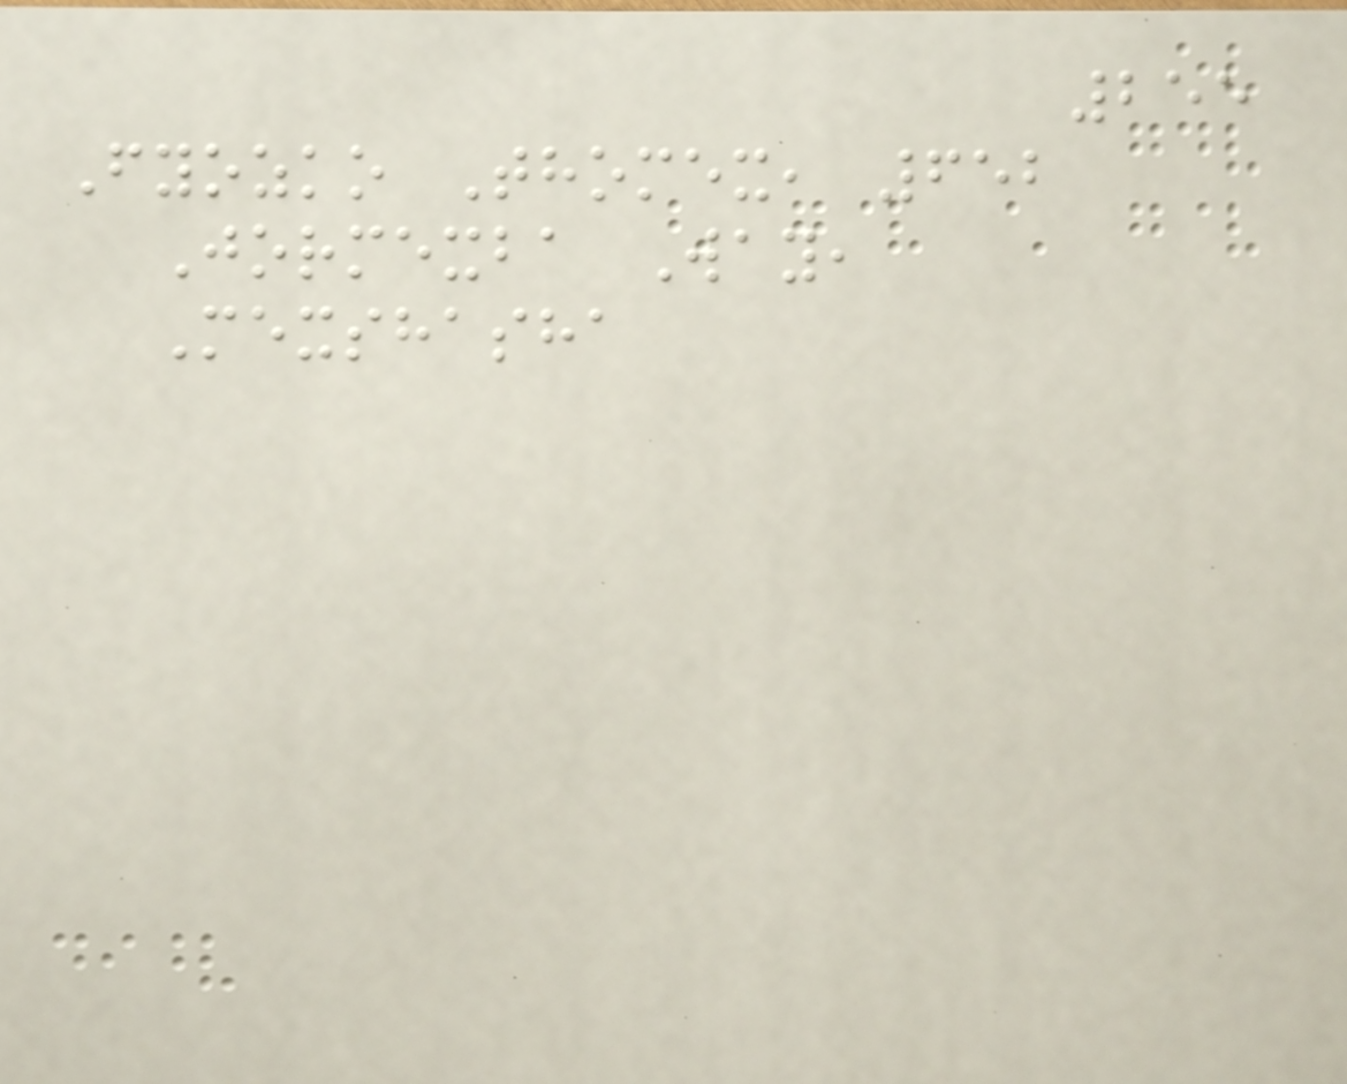255
Fyozko Thomex, 652
Jormexba Way,
Mexshasha
